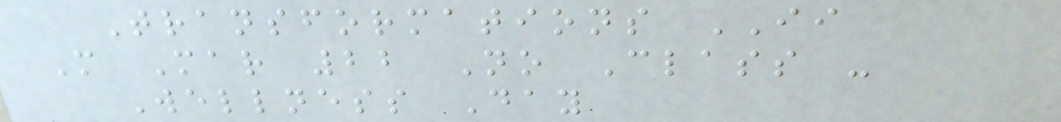Transformations II
M Mar 22 No Class -
Wellness Day
